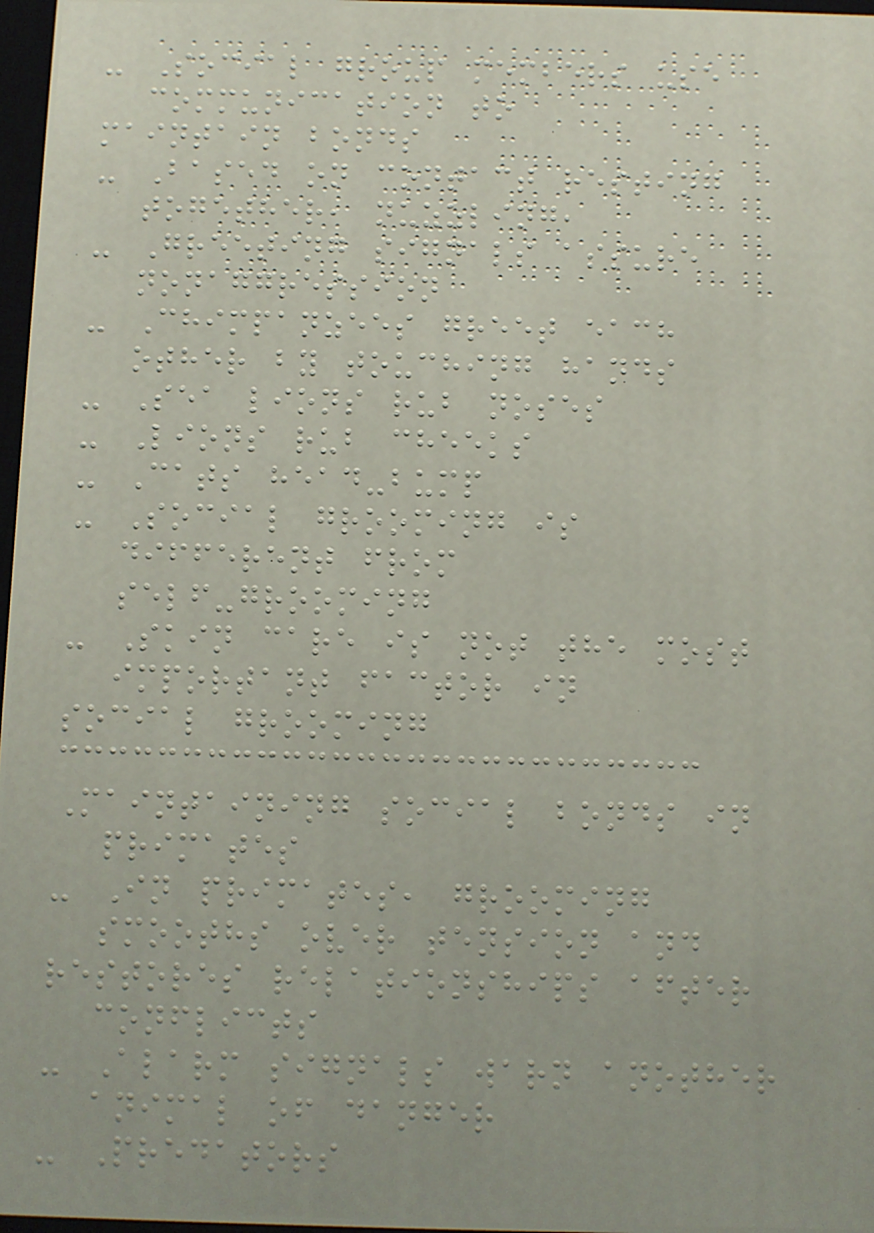- Social group members use
communication to
maintain bonds
- Based on contact resting
together, nuzzling,
- Greeting signals assure
nonaggression
- Chimpanzees greet each
other by touching hands
- Sea lions rub noses
- Lions rub cheeks
- Cats head-bump
- Social grooming is
different from
self-grooming
- Skin care is not the most
important factor in
social grooming
Maintaining social bonds in
primates
- In primates, grooming
smooths over tension and
restores relationships after
conflicts
- Alarm signals warn another
animal of danger
- Predators
